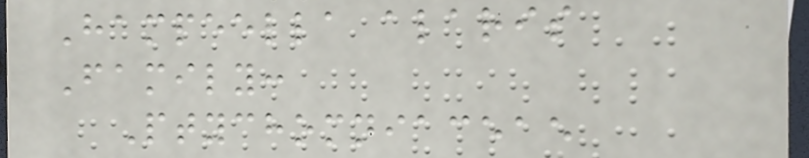Hampeella alaris
Family:
Ptychomniaceae
